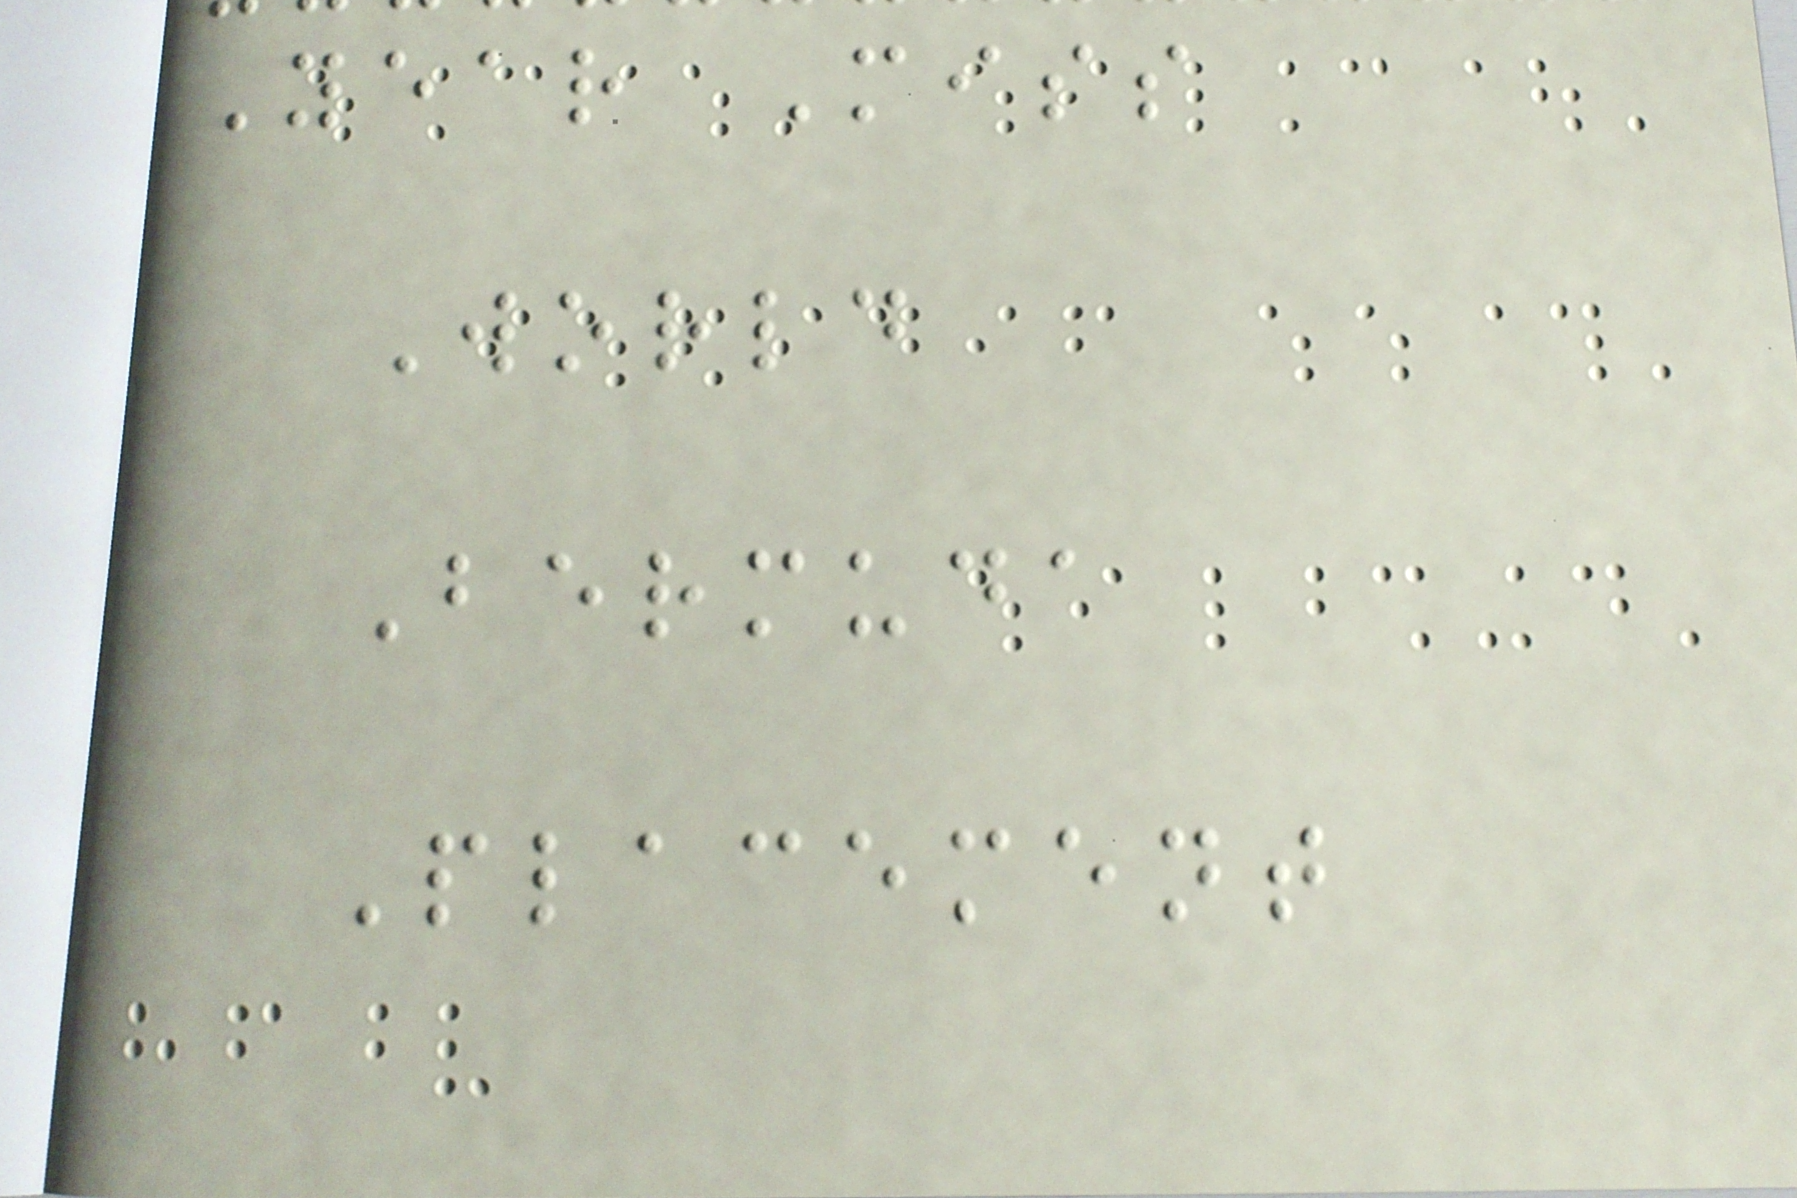Year Miss
World
Bermuda
Placement
